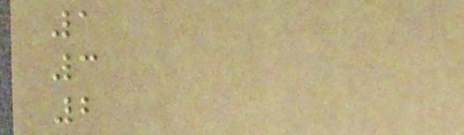1
3
2
